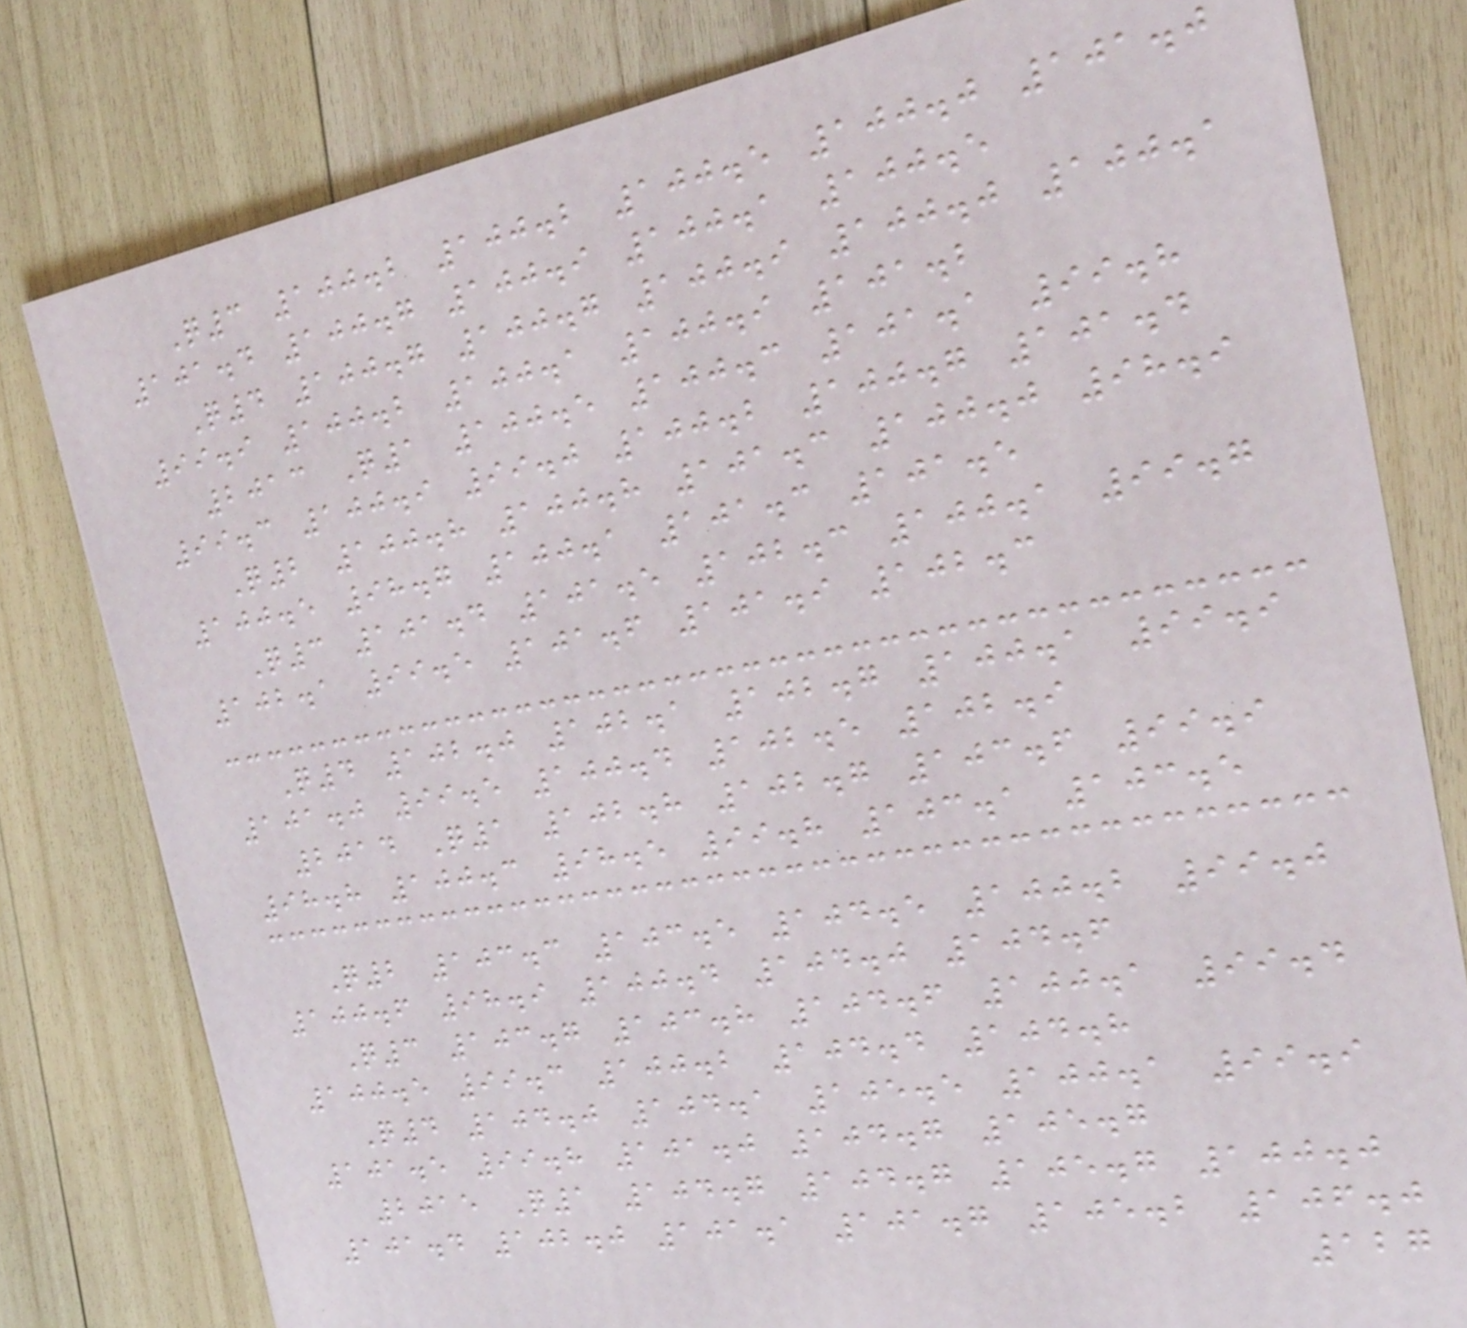Q3 100.2 100.2 100.5 100.0 101.0
101.4 100.7 100.9 100.1 100.5
Q4 100.7 100.7 100.9 100.0 100.1
99.9 100.2 100.1 100.9 101.2
2013 Q1 100.5 100.3 101.1 99.8
99.3 100.9 99.0 100.2 100.7 101.4
Q2 100.8 100.8 101.3 100.0 98.9
100.5 98.7 100.1 101.3 101.5
Q3 101.4 101.5 102.3 100.1 99.7
102.1 99.5 101.6 101.9 102.3
Q4 102.0 102.1 102.7 100.1 99.9
101.0 99.5 100.4 102.5 102.9
2014 Q1 102.8 102.7 103.6 99.9
98.8 100.3 98.5 99.8 103.1 103.5
Q2 103.3 103.5 104.5 100.2 99.0
100.6 98.9 100.4 104.0 104.6
Q3 103.7 103.8 104.6 100.1 99.4
100.5 99.3 100.2 104.4 104.8
Q4 104.0 104.1 105.5 100.1 99.9
101.5 99.8 101.0 104.7 105.7
2015 Q1 104.7 104.7 105.7 100.0
101.4 102.0 101.1 101.7 105.2 106.0
127
